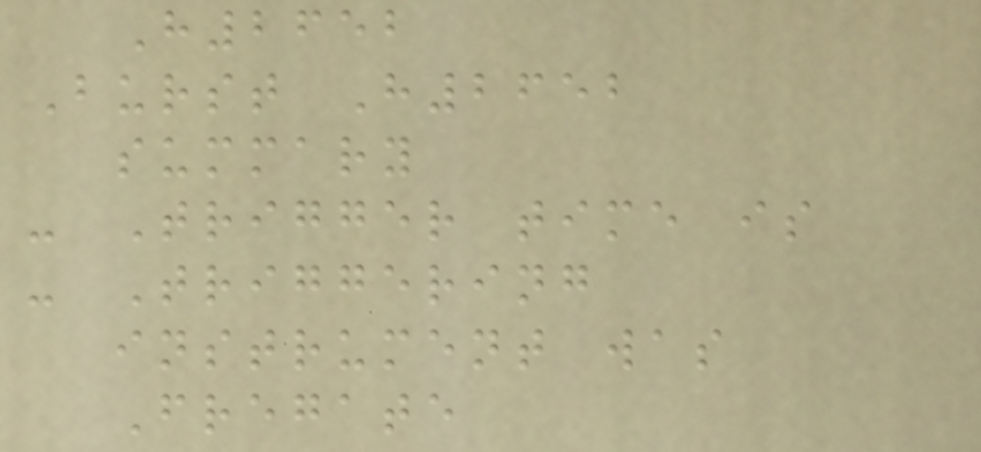H2652
Burst H2652
summary
- Trigger time is
- Triggering
instrument was
Fregate
